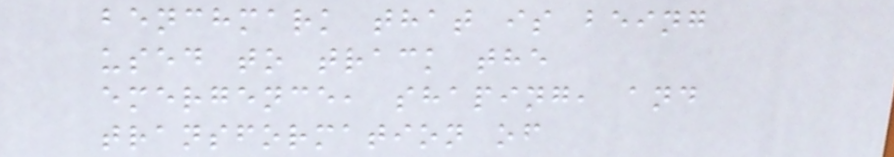benchmark that is being
used to track the
emergence, shaping, and
transformation of
